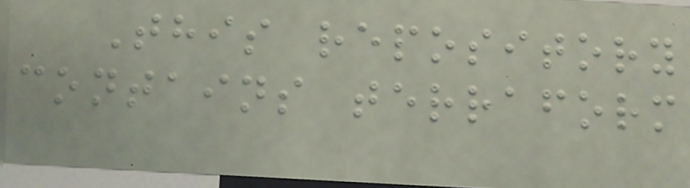This repository
contains terraform
